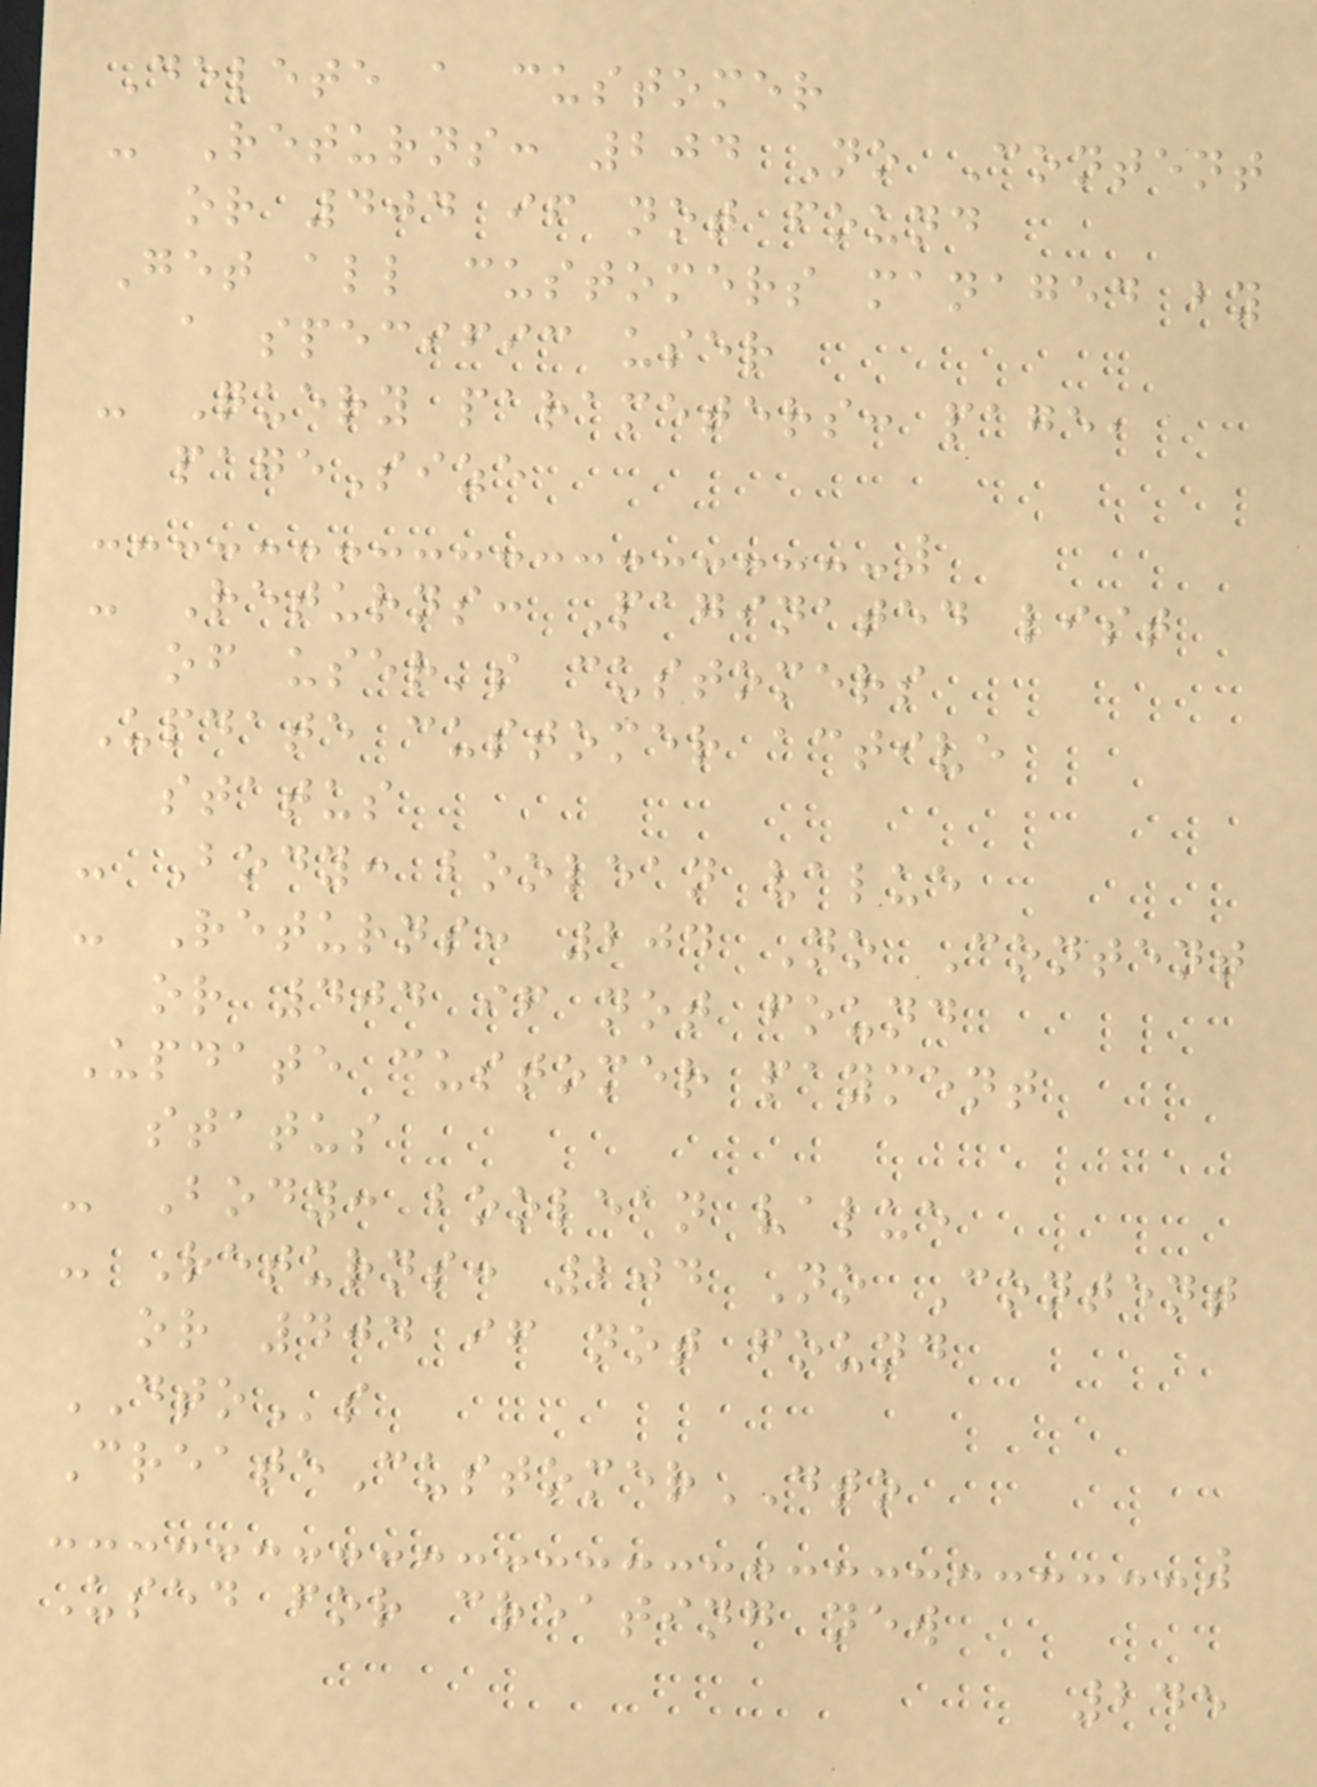Delete a customer
- Returns: 204 No Content
or 404 if not found
Get all customers managed by
a specific user
- Query parameters: page,
pageSize
- Returns: Paginated list
of user's customers
Update customer active
status
- Body: boolean value
- Returns: 204 No Content
or 404 if not found
Update customer payment
status
- Body: boolean value
- Returns: 204 No Content
or 404 if not found
DTOs
CreateCustomerDTO
Used for creating new
245
